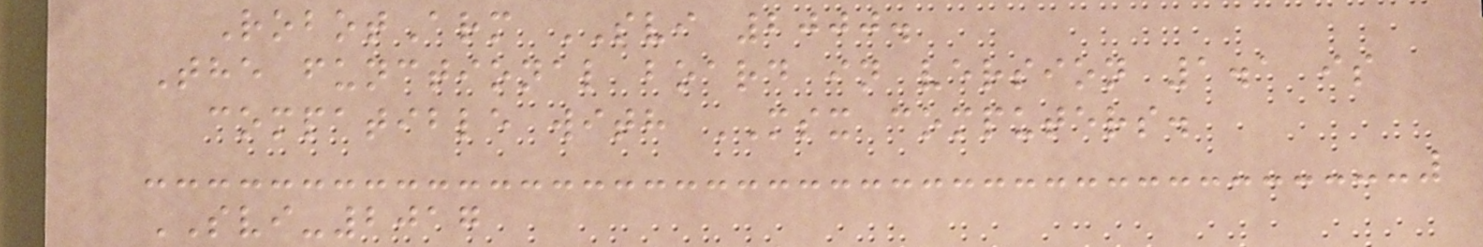RobotArm SVI 2000.
The functional board in version 1.1 is
compatible with MSX computers.
SVI-2017
